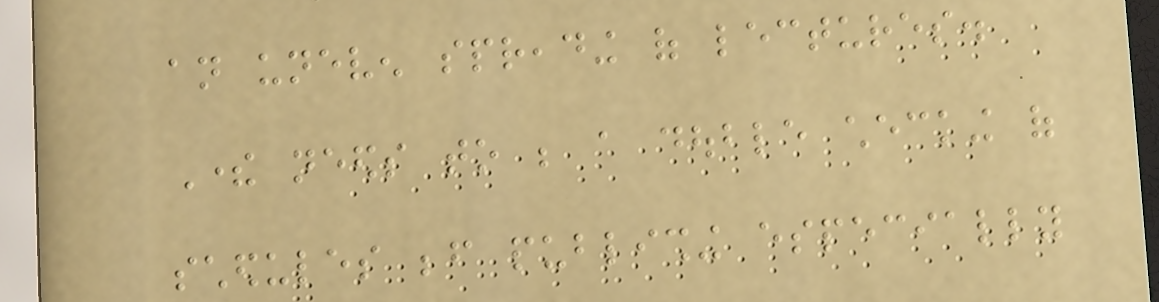an uneven spreading of lectures.
There needs to be a double checking of
schedules before publishing especially
